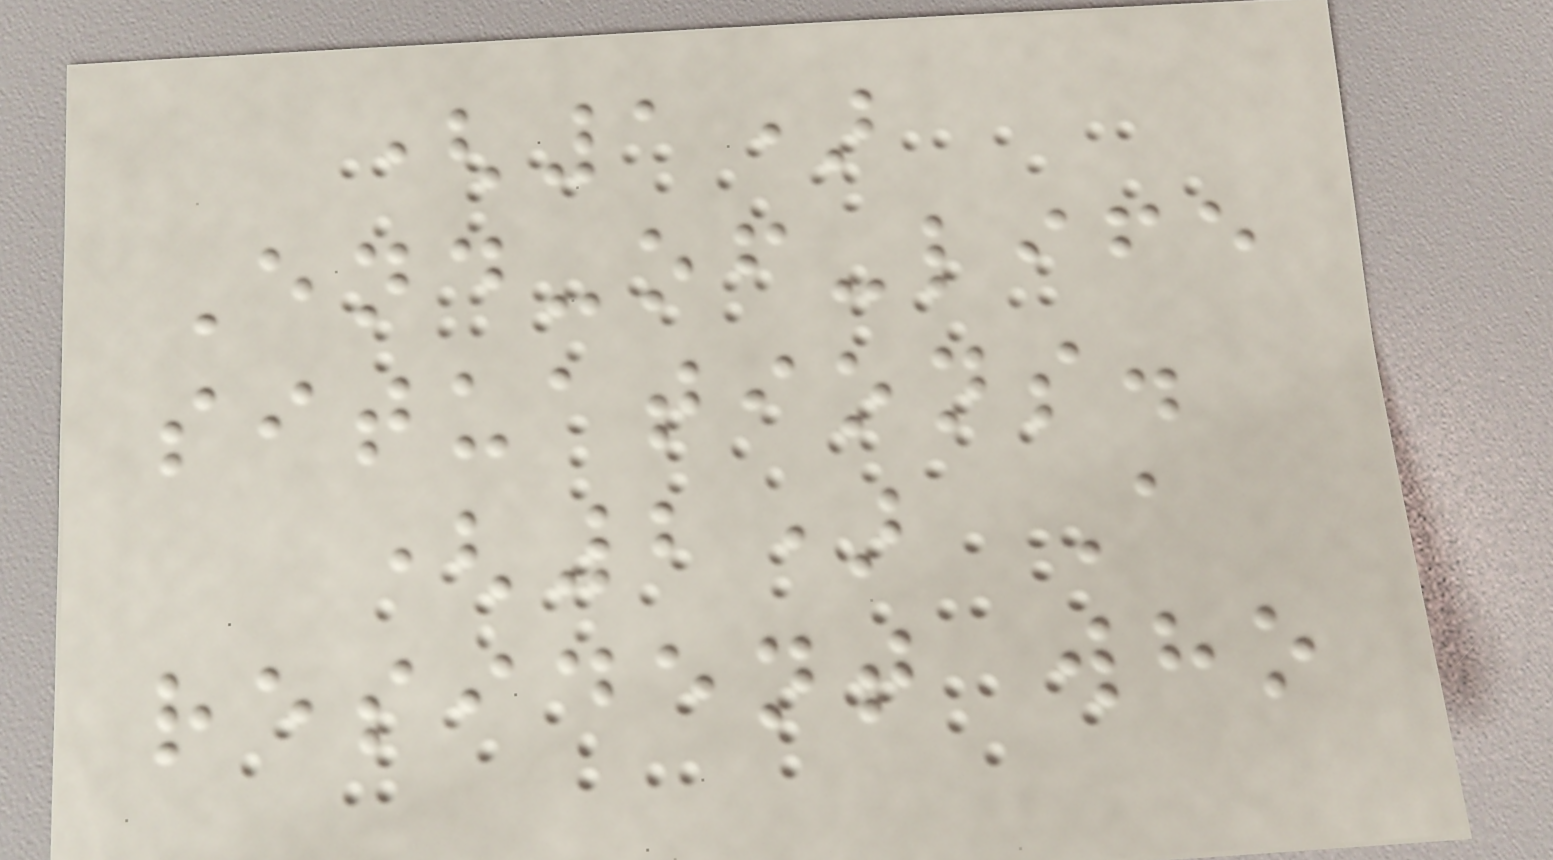(1)
End-of-life
situations.
(2) A
resident who
